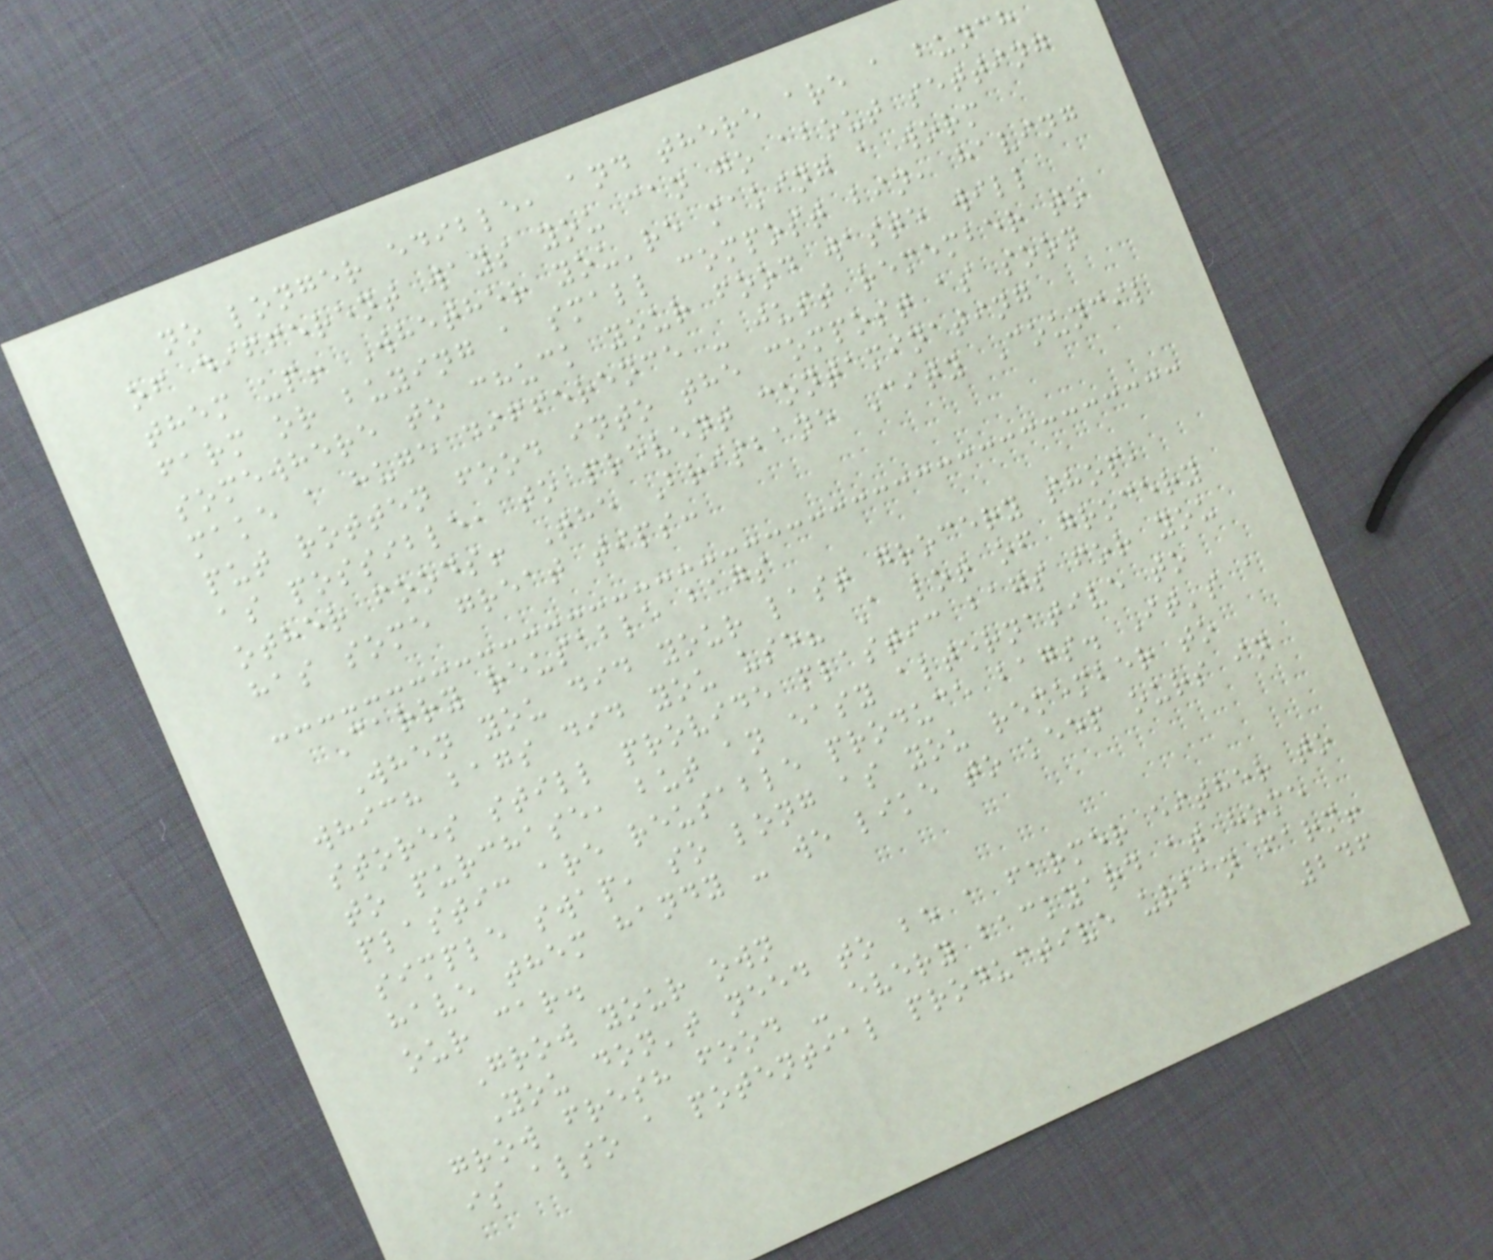no longer edible, and there are a bunch
of different ways you can go about setting
them up! Whether you're making a worm
farm or buying a small compost bin, having
somewhere to chuck your food waste will
make a huge difference - just remember to
put rotten food into the compost as soon
as possible, to prevent contaminating
other foods! The Brisbane City Council
has some great tips:
Carry reusable bags
When you did your last grocery shop,
which bags did you use? A lot of grocery
stores still provide plastic bags for you
to purchase, but an easy alternative to
plastic are reusable produce bags. It's a
simple swap, so long as you remember to
have them handy - we like to keep ours in
our car.
Grow your own
You don't need to be a farmer either to
grow fresh food - every backyard at home
is also a potential productive urban farm!
246
